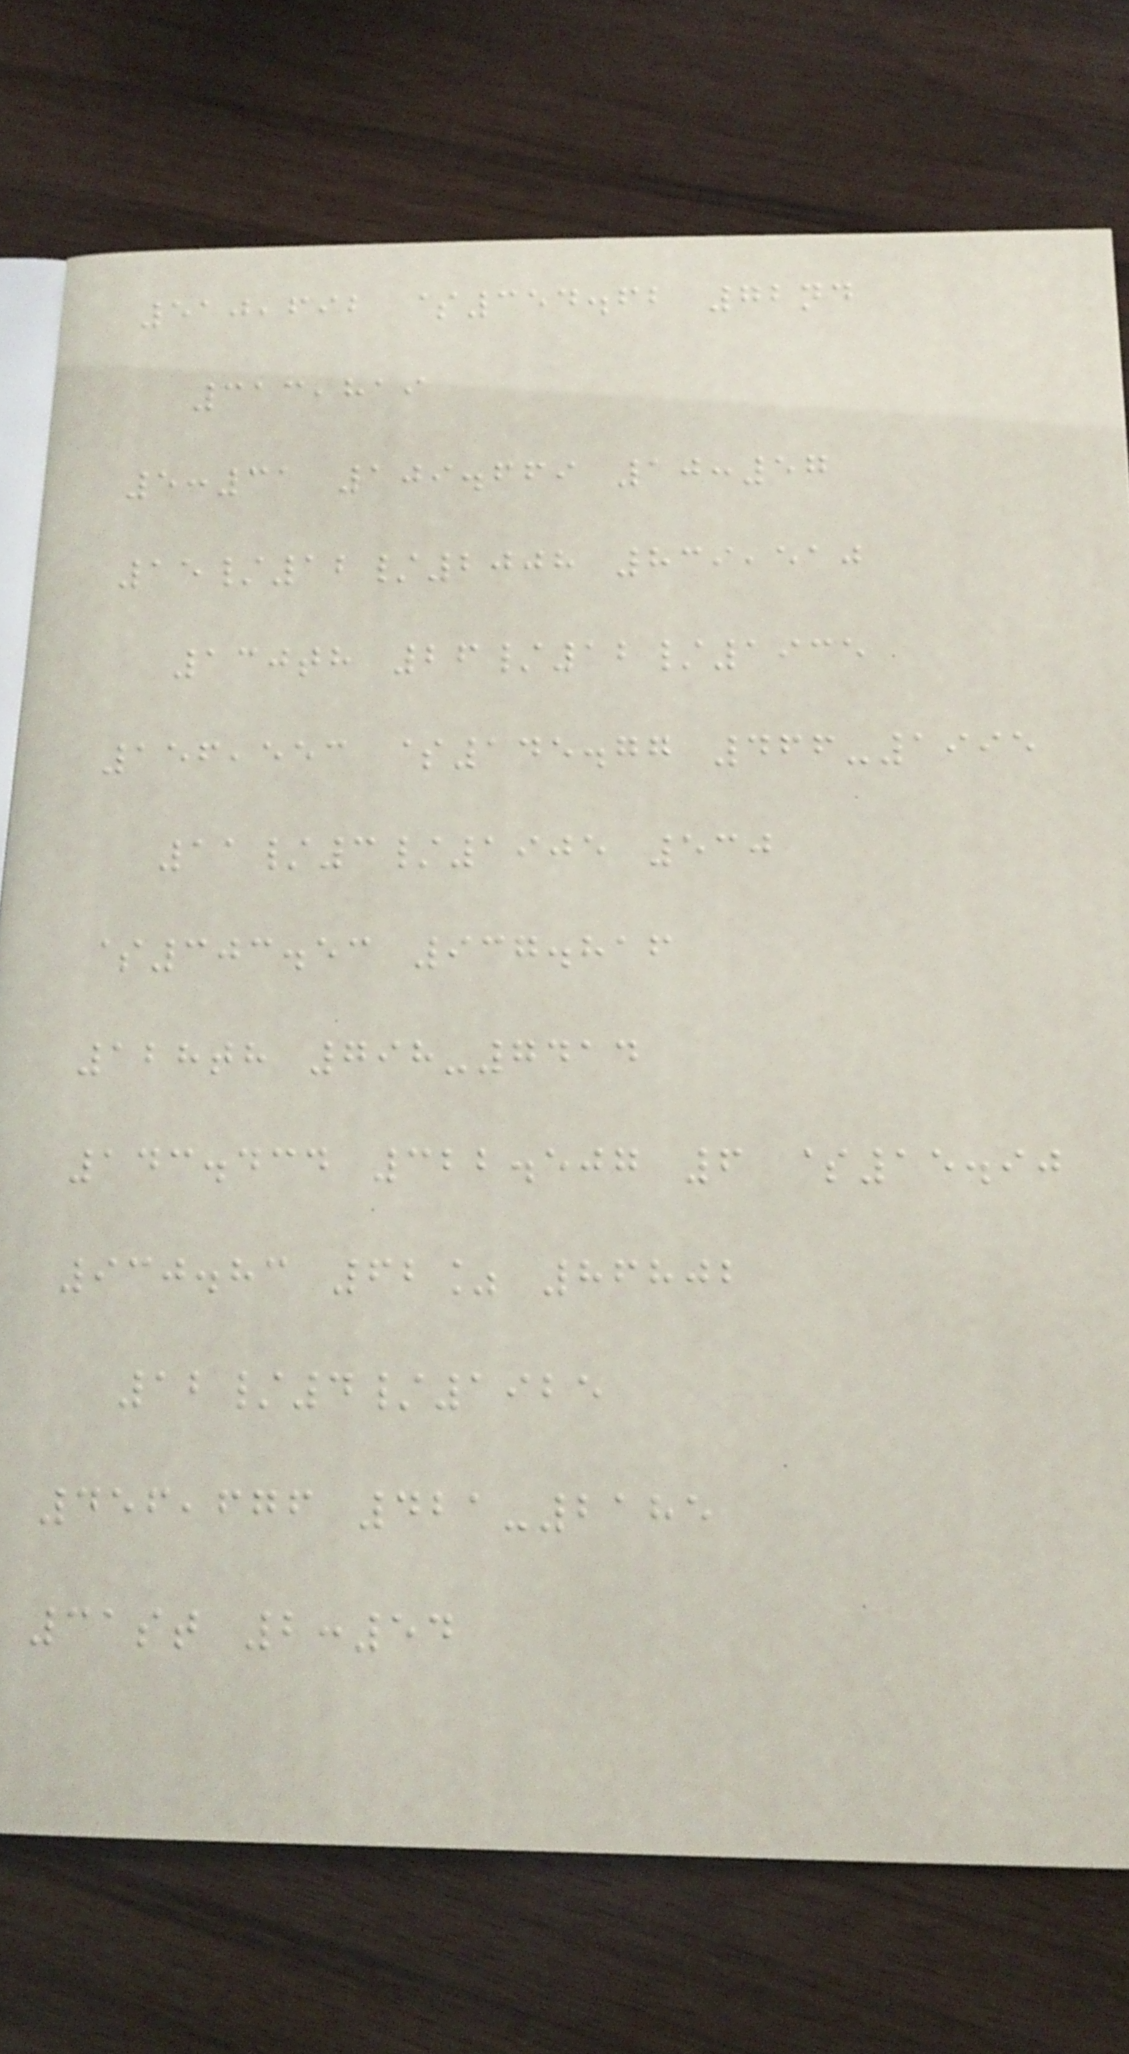510,692 $354.62 72nd
313,819
5:31 109.669 10:57
15/12/2008 839,510
130th 26/12/1935
156,553 $145.77 466-1995
11/3/1905 530
$303.53 937.816
128th 798-7414
143.434 322.507 6 $15.90
930.83 62% 86802
12/4/1925
456,676 421-2185
31st 2:54
